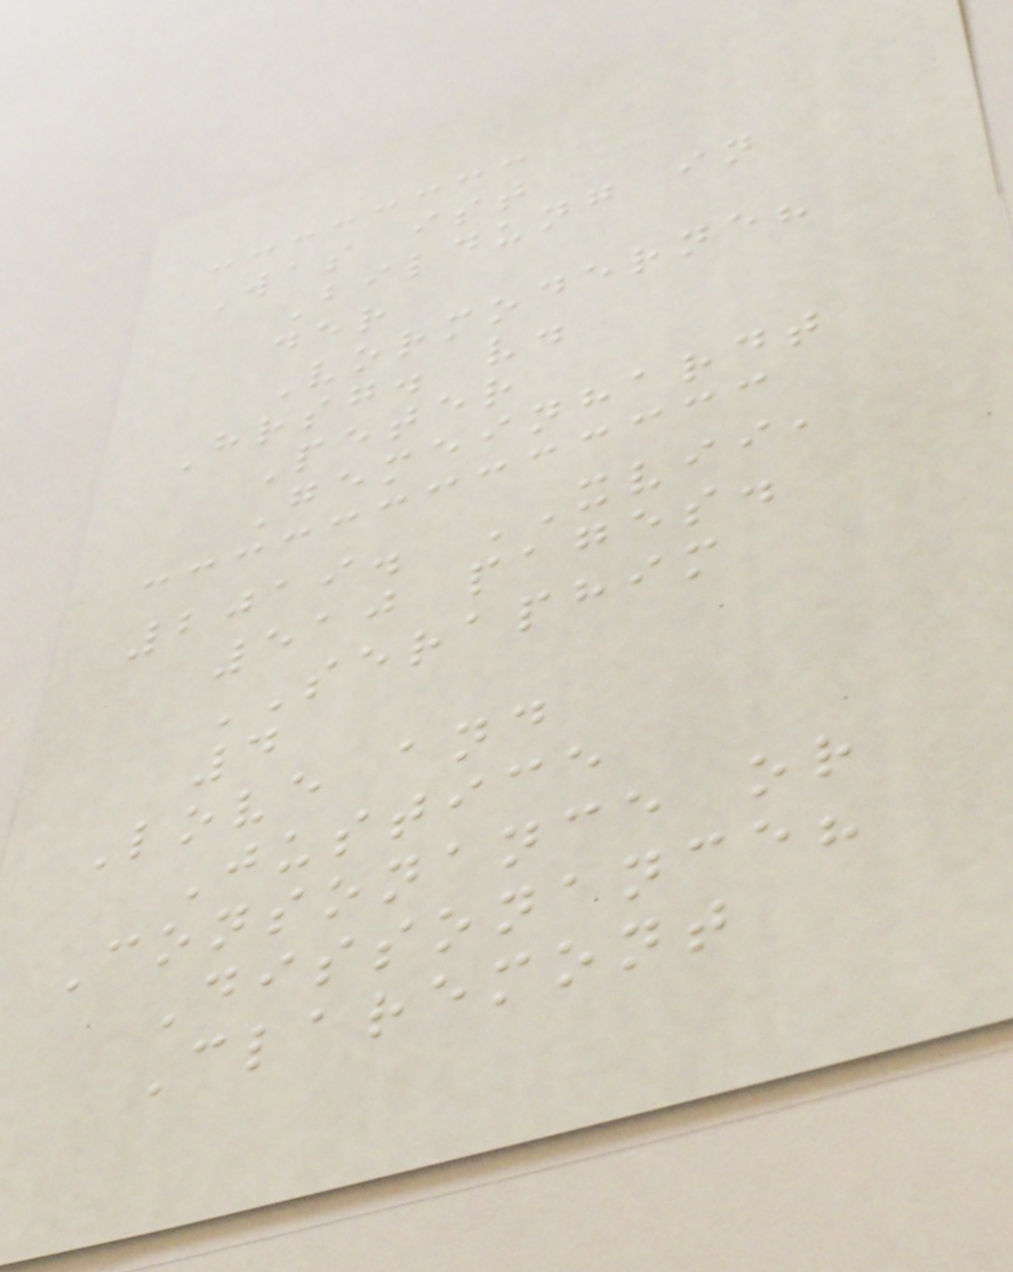Was ist
Bildung in
der
Vormoderne?
Hrsg. v.
Peter
Gemeinhardt
2019. XVII,
510 pages.
SERAPHIM
4
Love and
Justice
Consonance or
Dissonance?
Claremont
